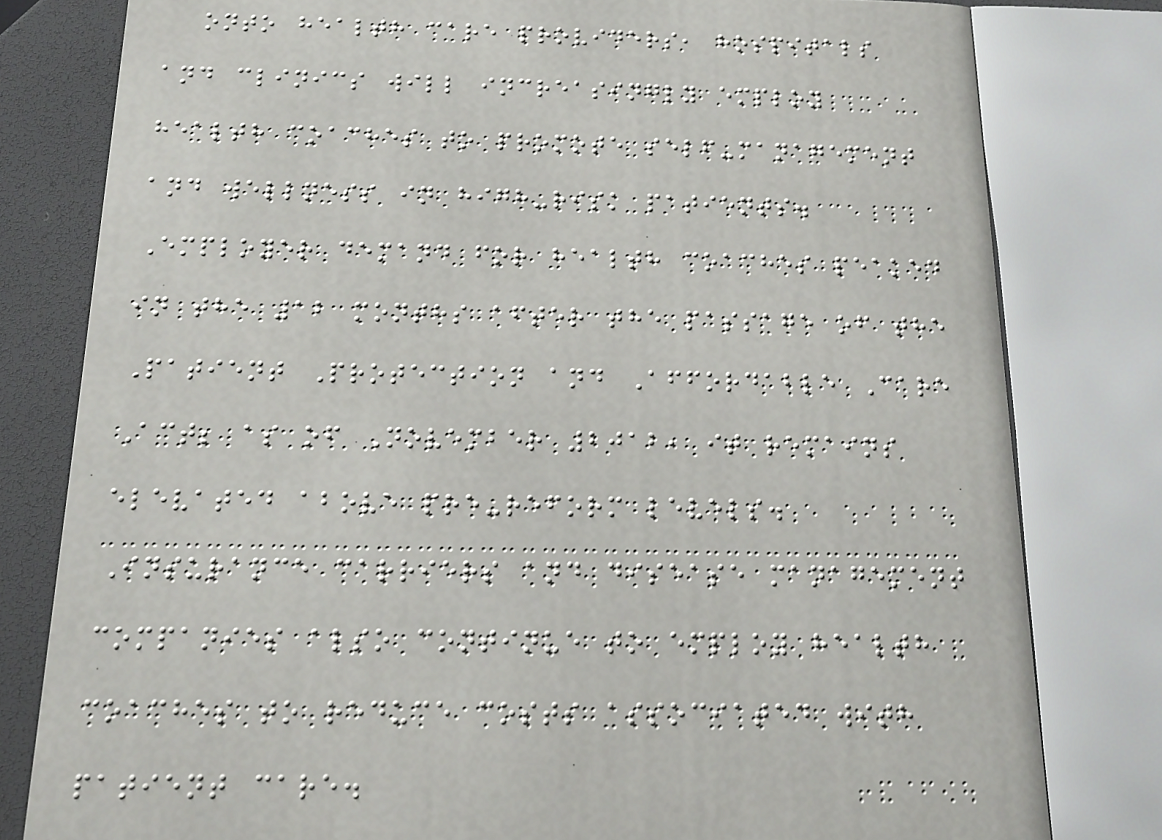onto health care providers, hospitals
and clinics will increasingly employ
health coaches to promote self-management
and wellness in high-risk patients.
Employer demand for health coaches peaked
in the 12 months after the passage of the
Patient Protection and Affordable Care
Act; as of November 2012, it remains
elevated above pre-reform levels.
Insurance carriers and disease management
companies also continue to employ health
coaches to reduce costs associated with
patient care.
